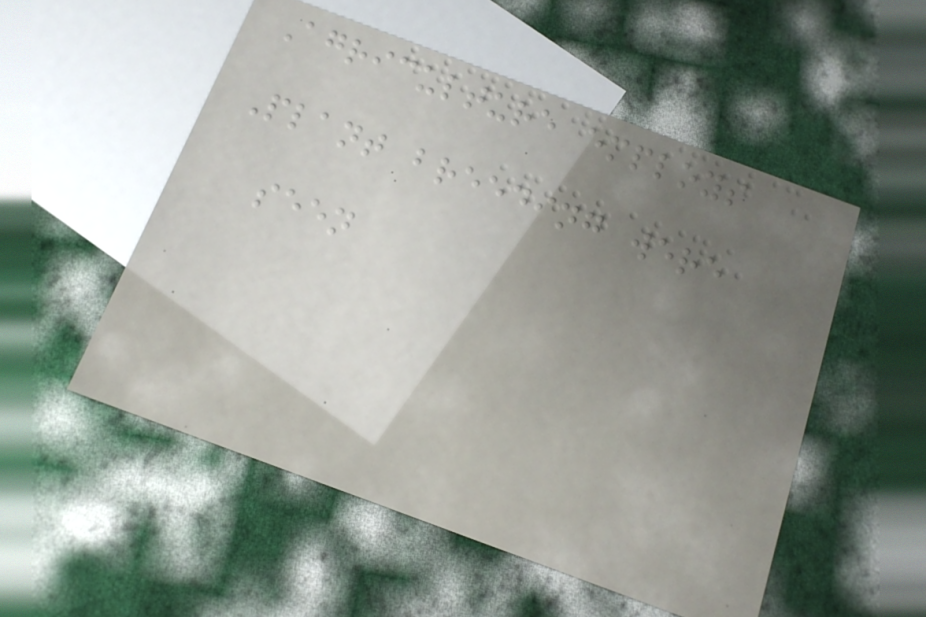Agriculture employs
Plant breeding were
seen
